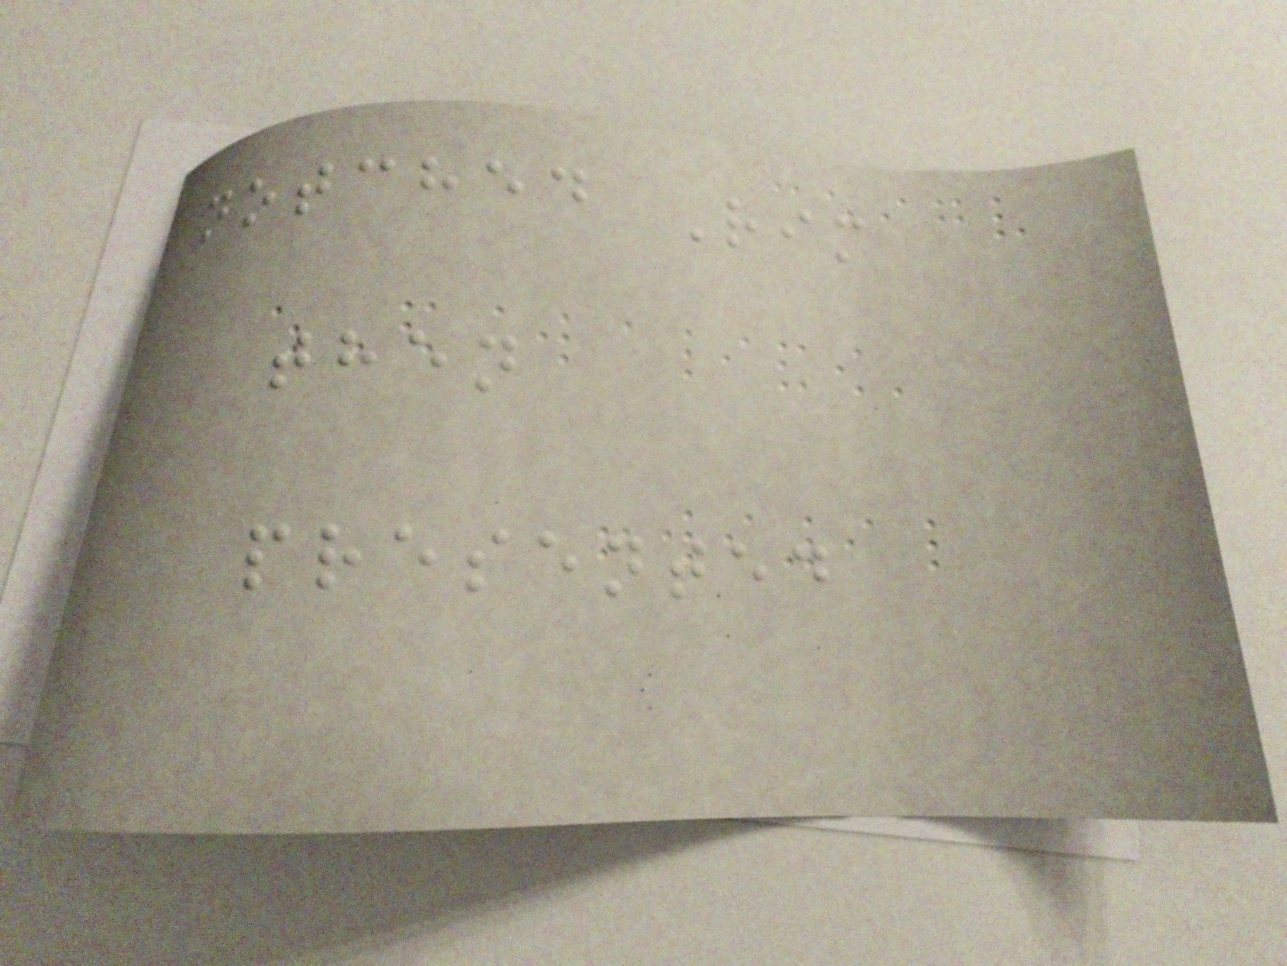notched Rim
then
presented
